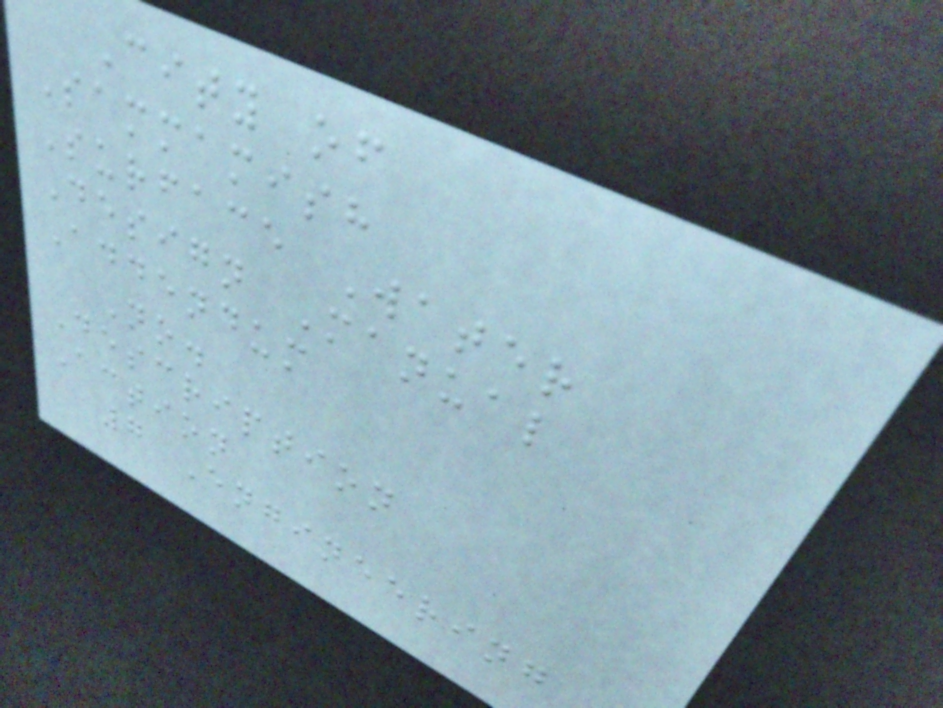City of
Sammamish
Surface Water
Design Manual
Addendum
No.
Description
Action
7 Engineering
